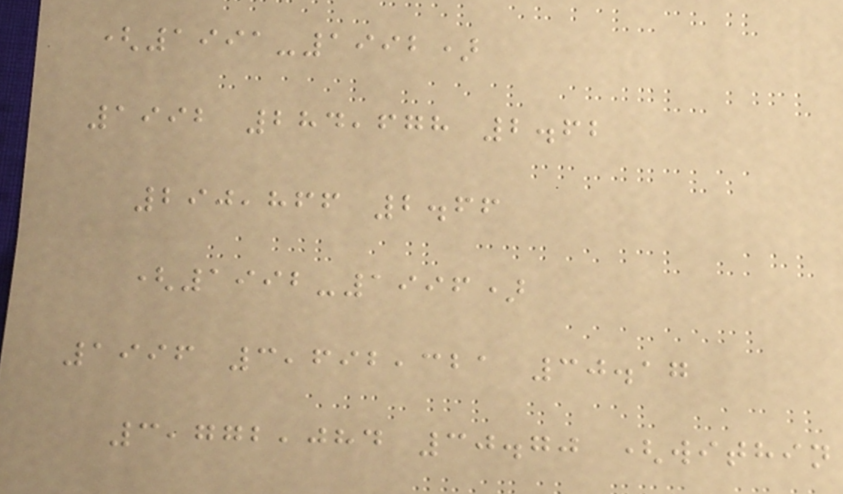(1991-1992)
1992 284,678 2.62
290,866 2.66
(1992-1996)
1996 3,692,321 30.17
3,772,084 30.70 (within
